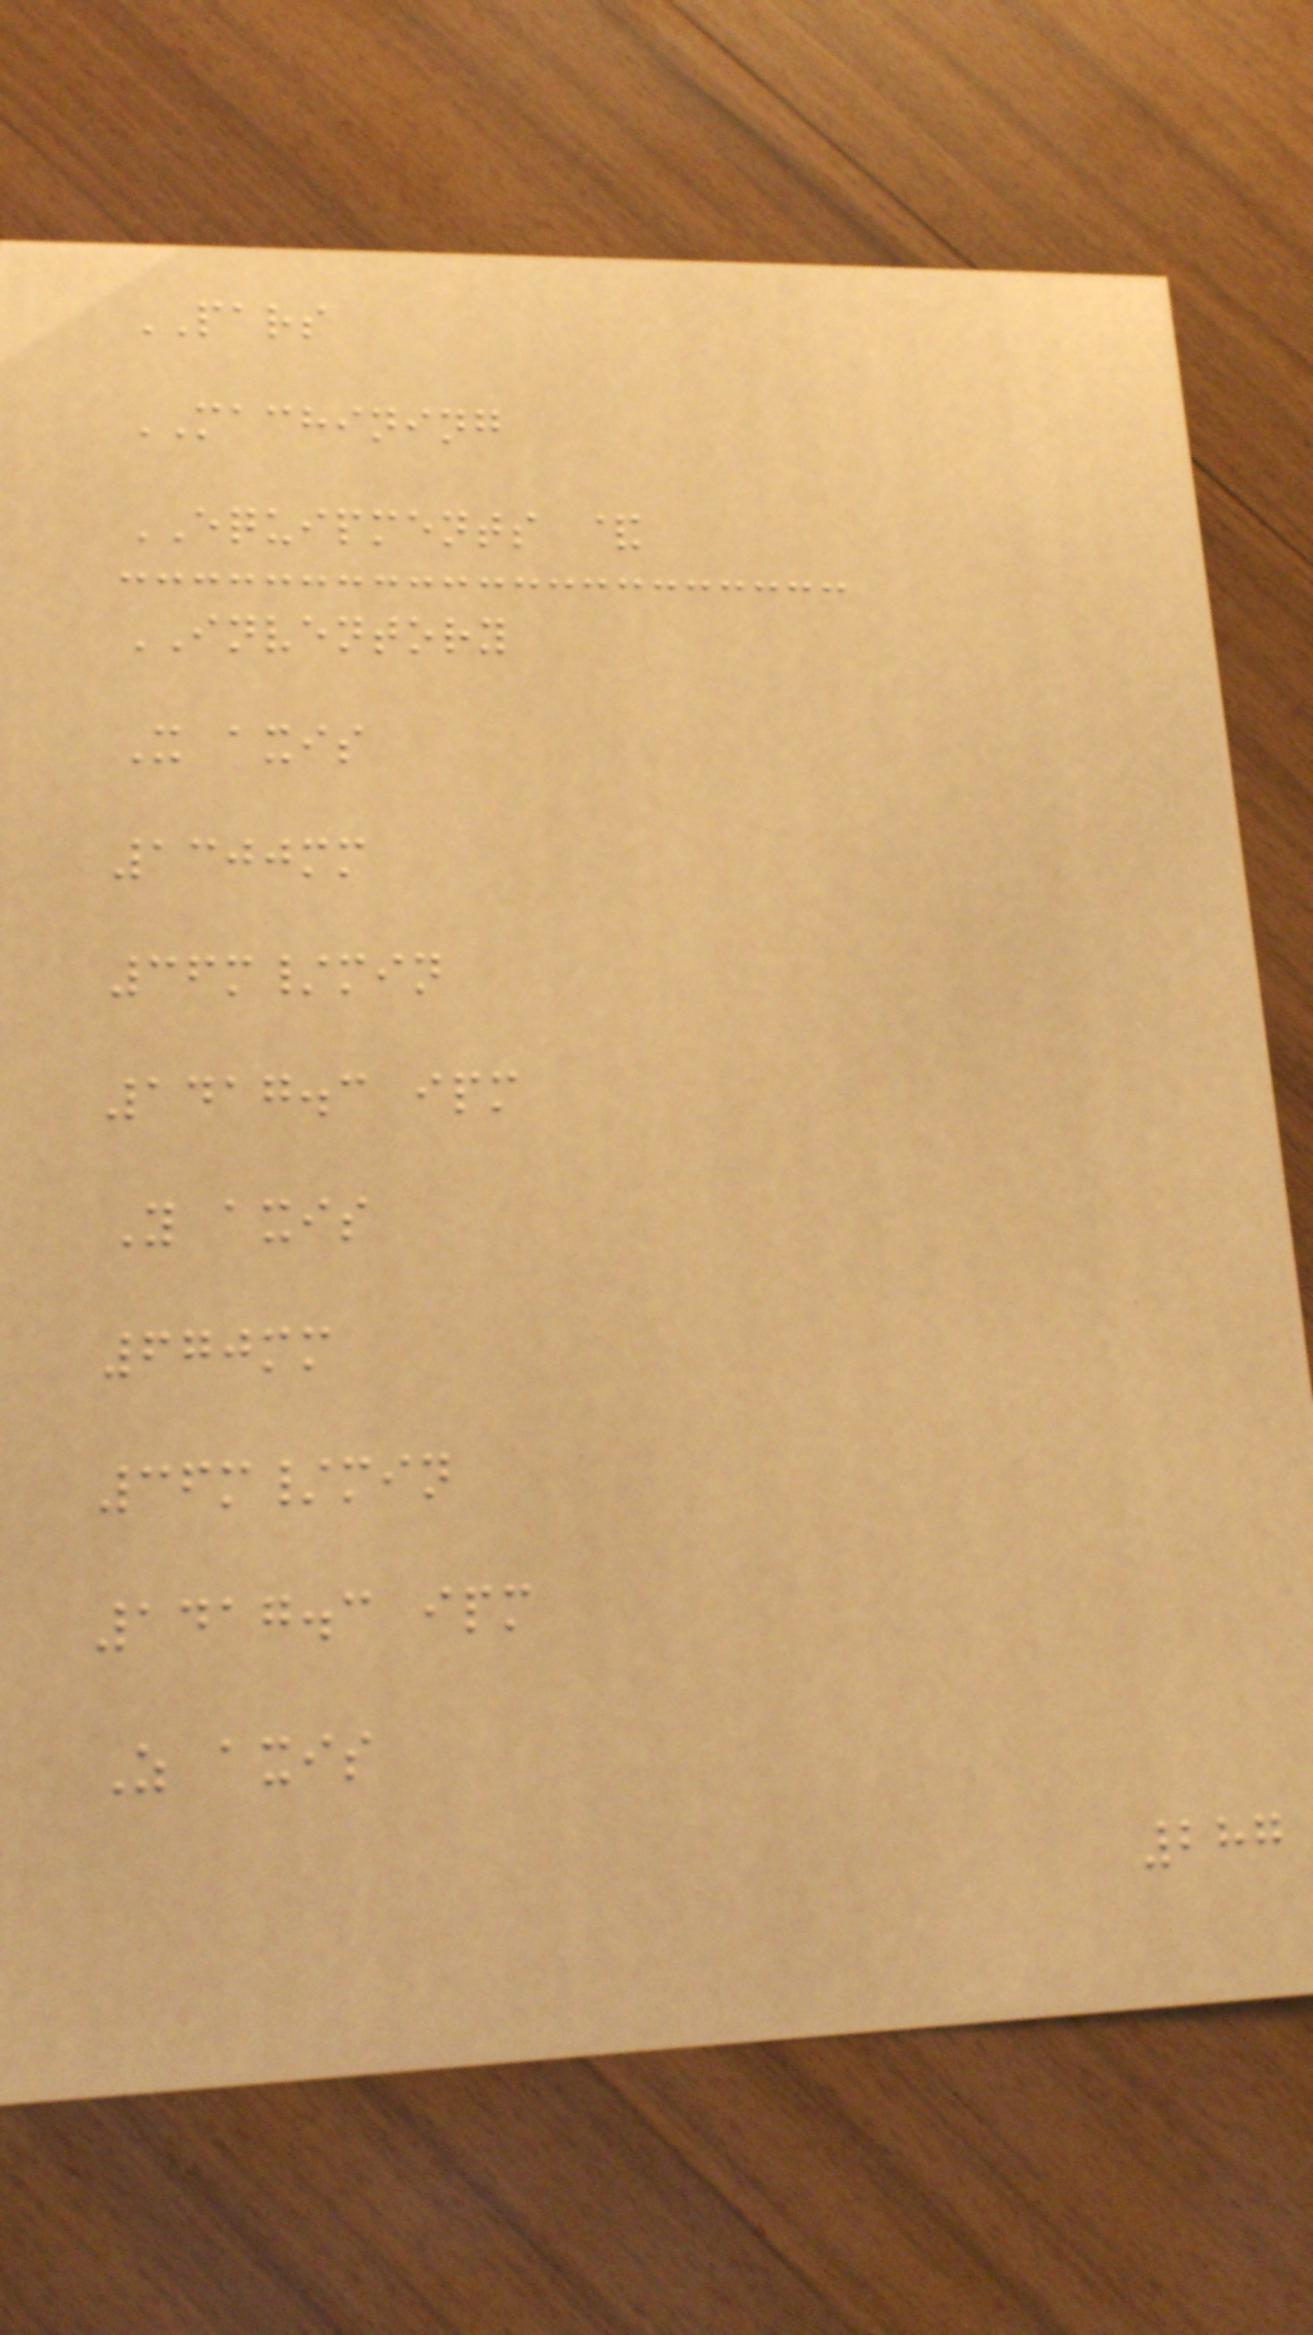PARS
MACHINING
EQUIPMENTS &
INVENTORY
X axis
1300mm
36m/min
1417.3 ipm
Y axis
670mm
36m/min
1417.3 ipm
Z axis
287
